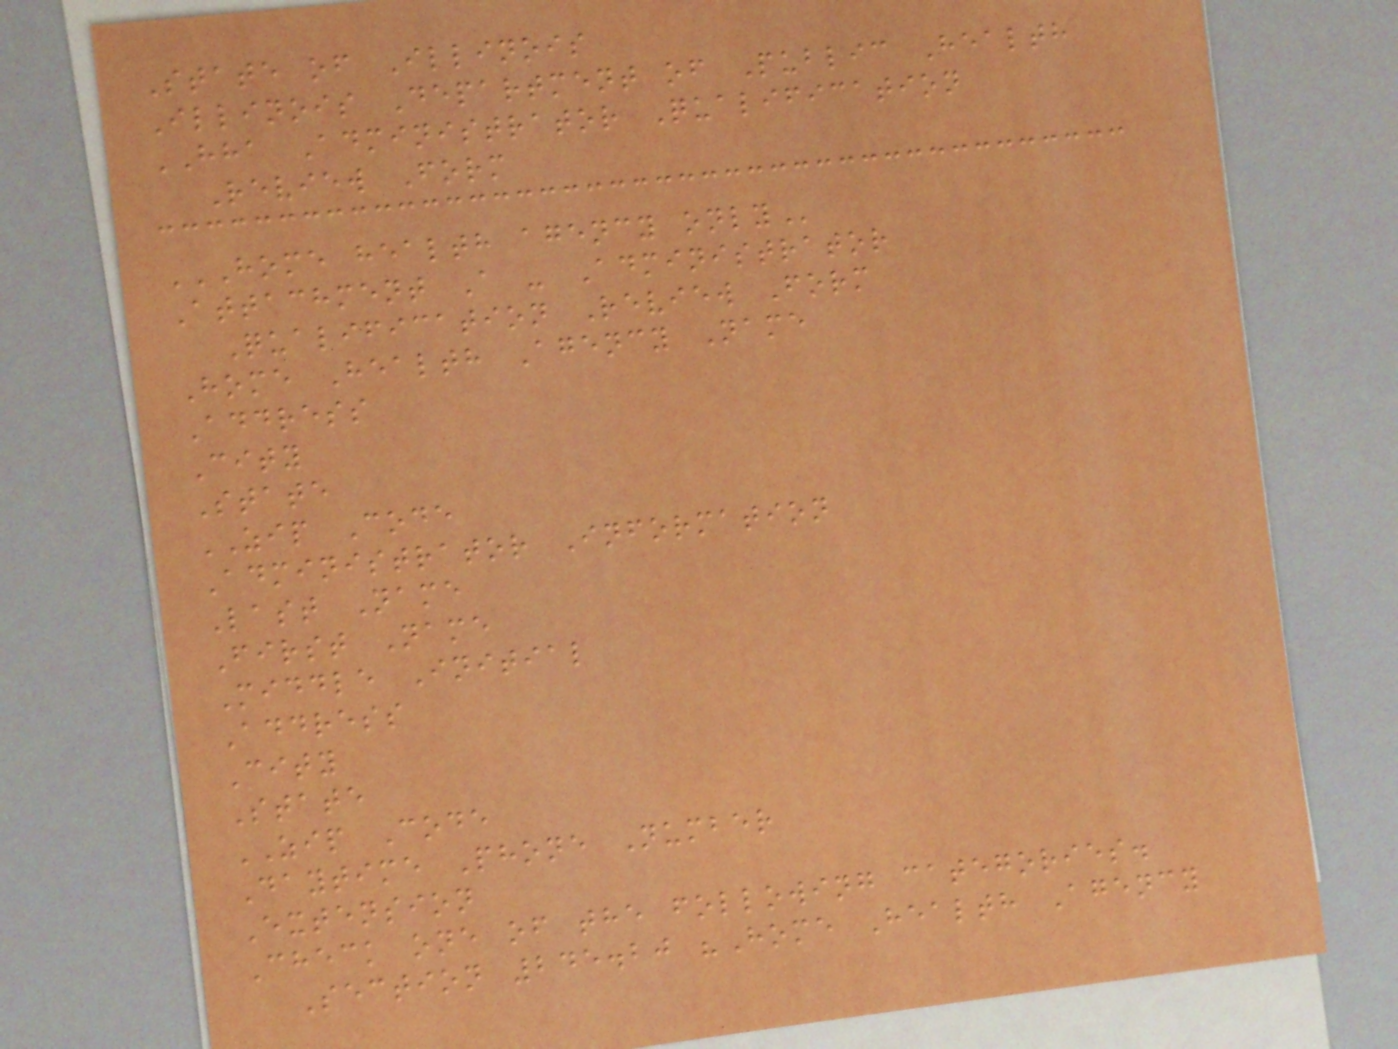State of Illinois
Illinois Department of Public Health
HHA Administrator Qualification
Review Form
HOME HEALTH AGENCY ONLY
Attachment A - Administrator
Qualification Review Form
Home Health Agency Name
Address
City
State
ZIP Code
Administrator Information
Last Name
First Name
Middle Initial
Address
City
State
ZIP Code
Daytime Phone Number
Extension
Check one of the following categories.
Section 245.20 "Home Health Agency
